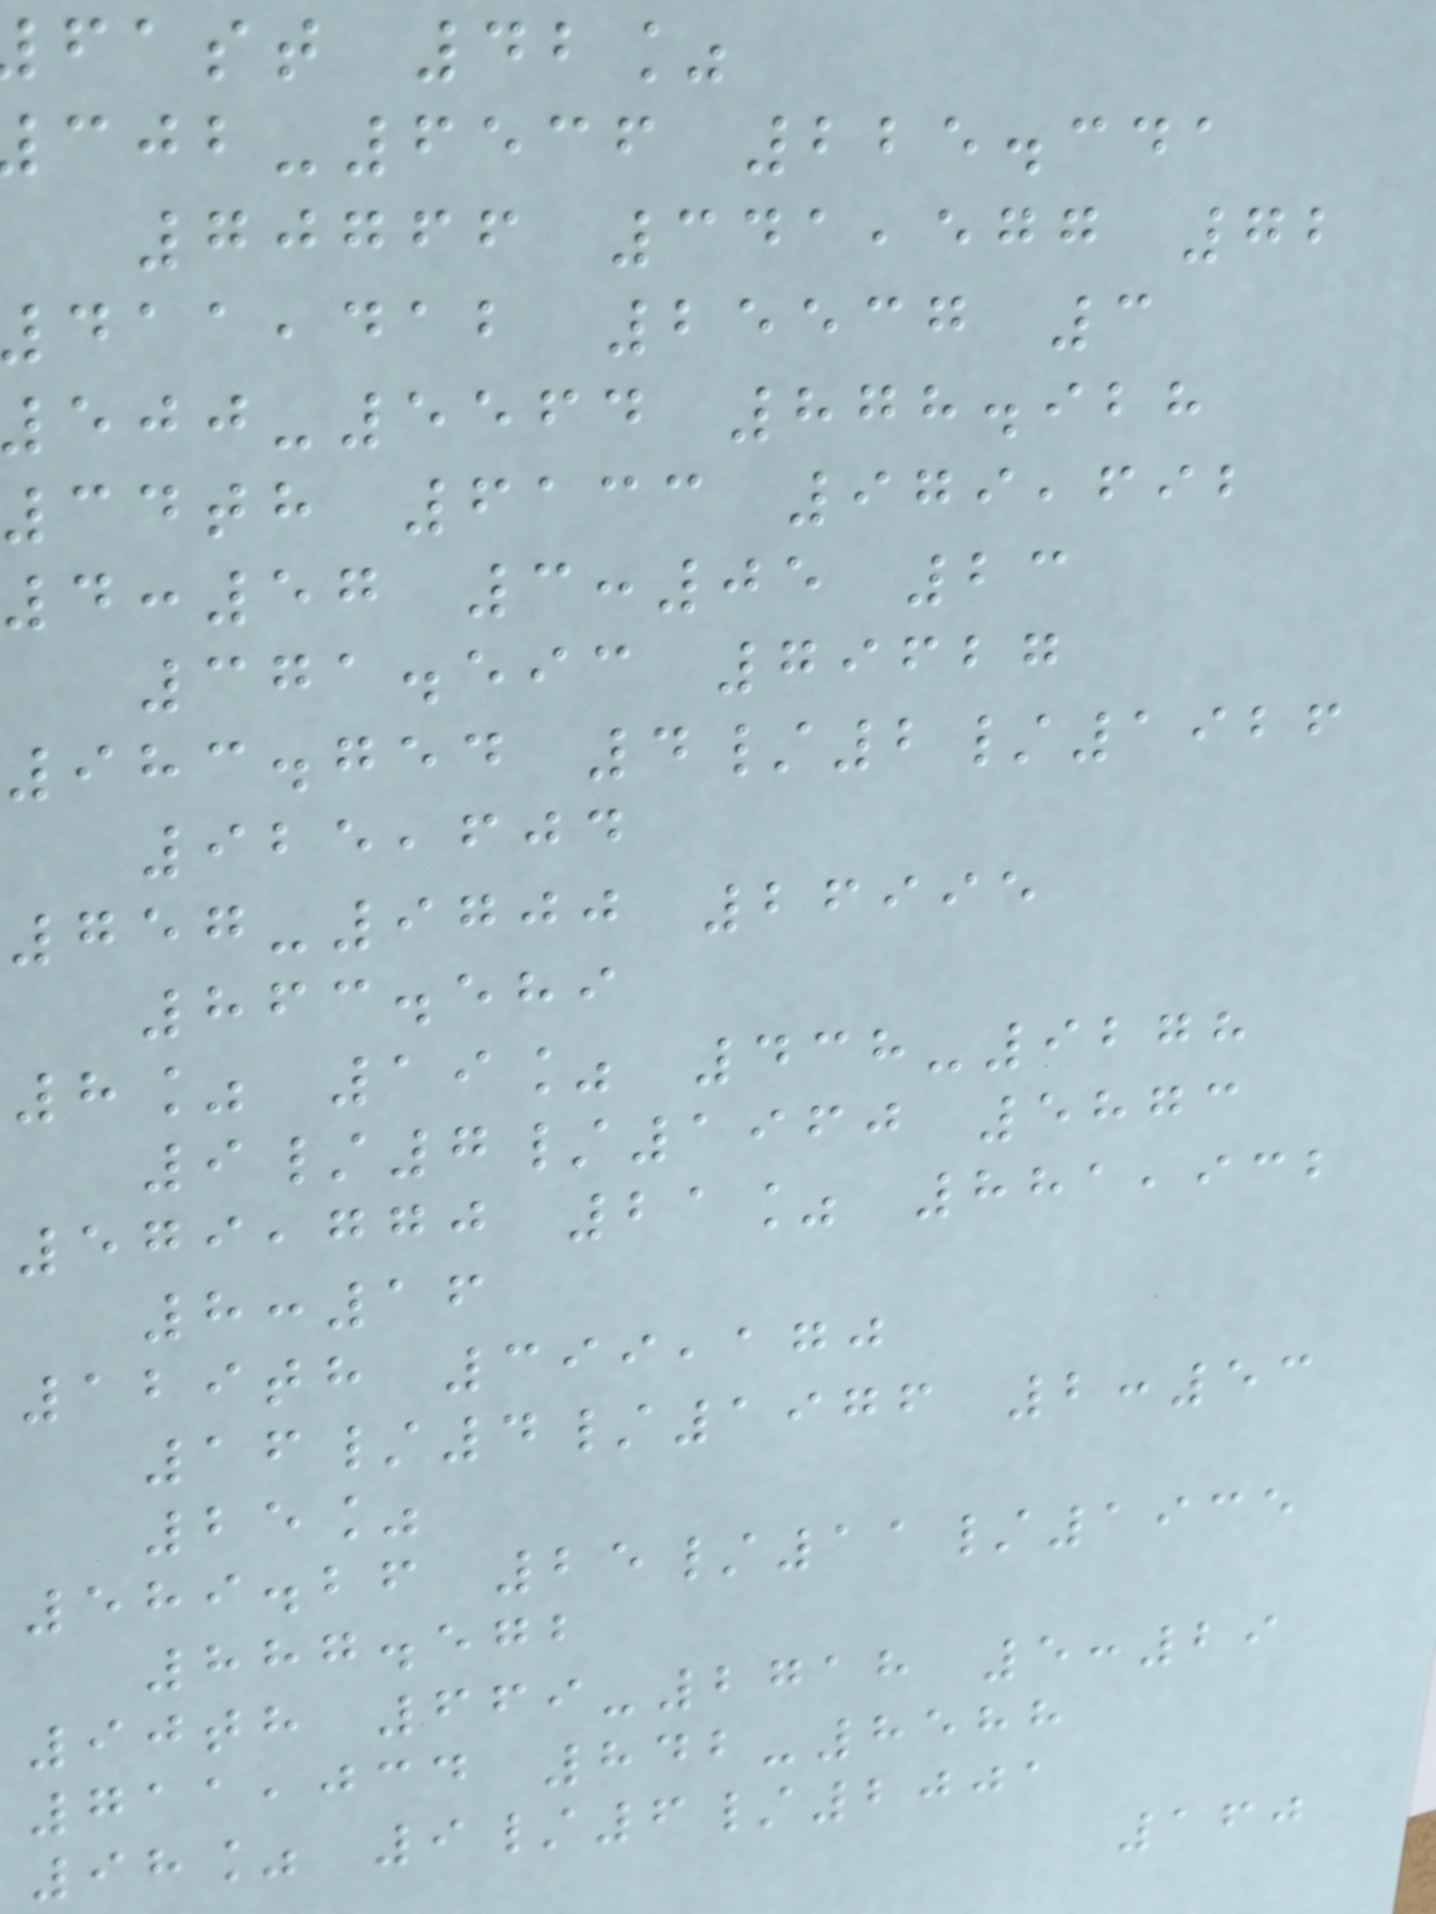fast 42%
-6536 225.341
70766 341,577 72
,dab 25537 3
500-5564 878.928
34th 6133 979,692
4:57 3:05 23
371.593 79627
983.754 4/2/1926
925,604
757-9700 26995
863.589
8% 19% 438-9278
9/7/1960 5873
579,770 21% 881,932
8:16
129th 399,170
16/4/1976 2:53
25%
589.26 25/11/1935
887.572
90th 669-2718 5:29
711,034 842-8588
98% 9/6/2001
160
